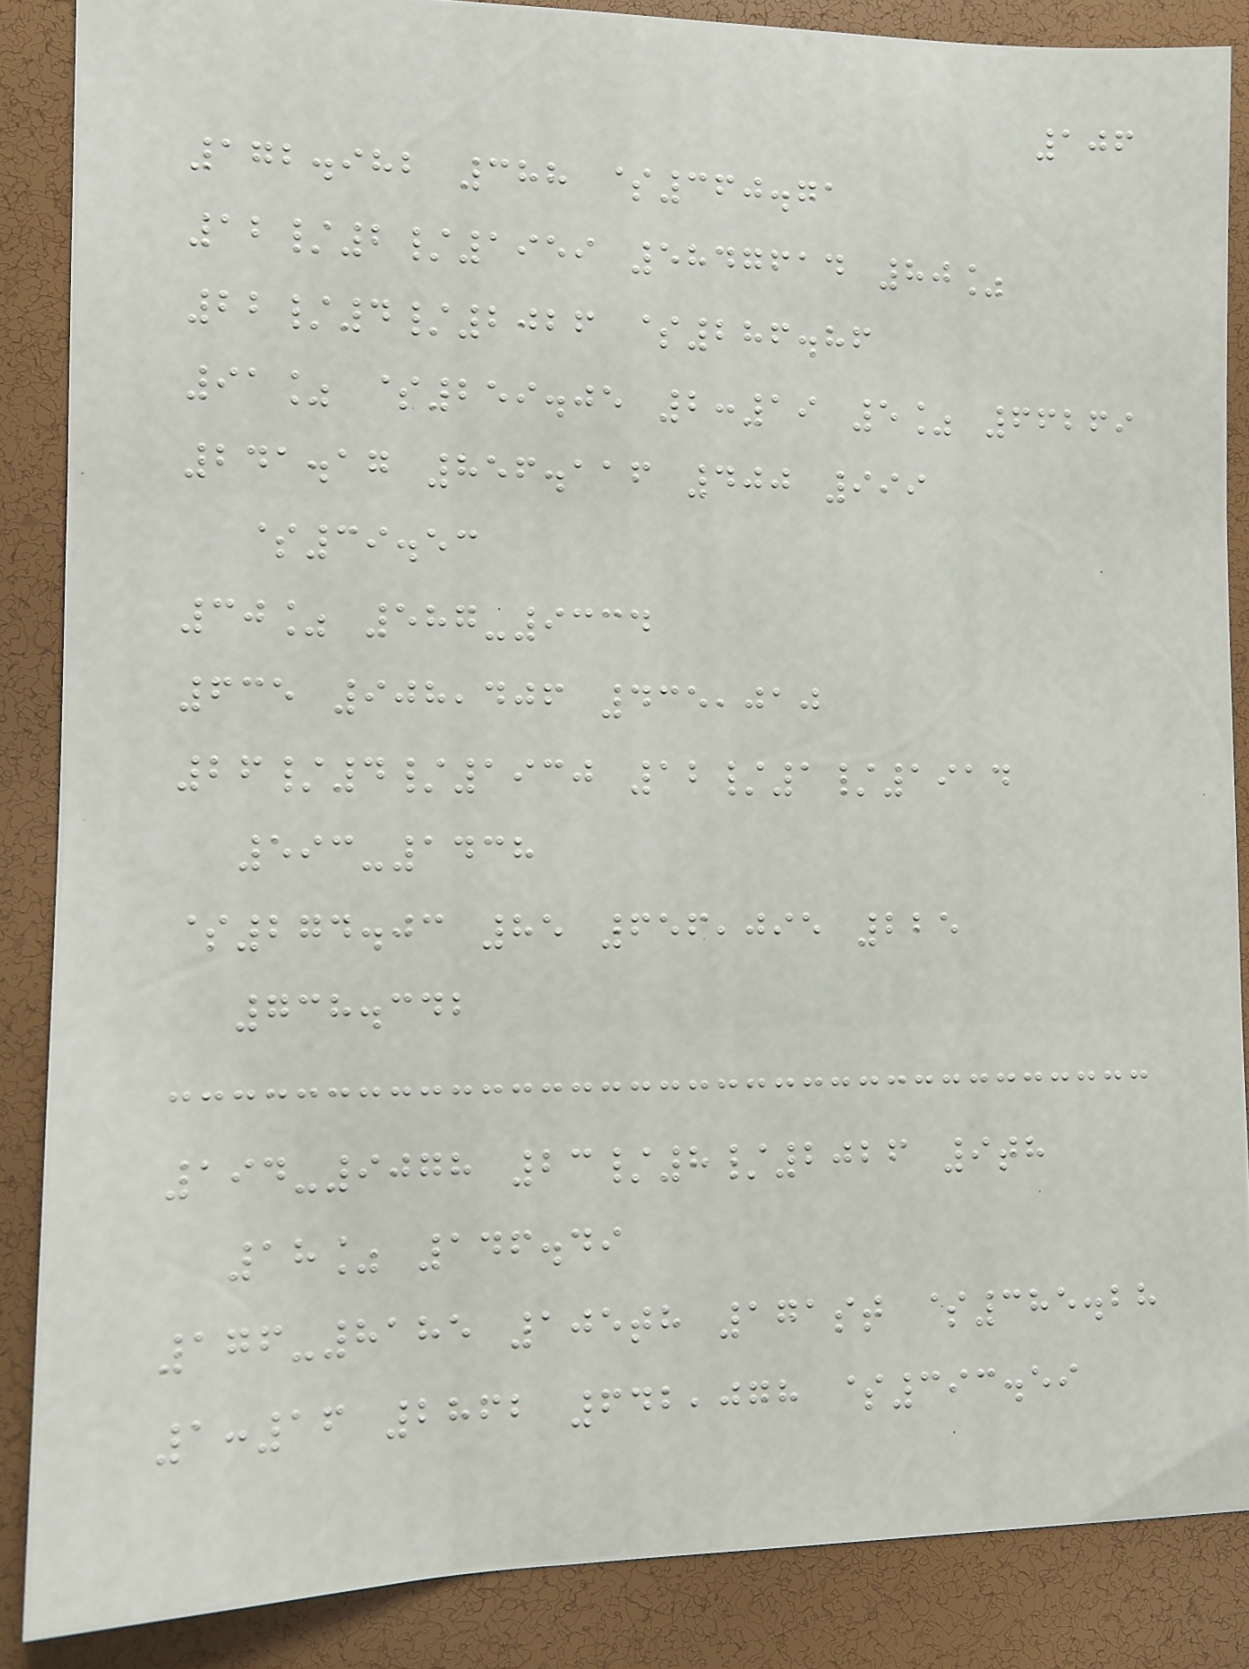106
172.982 388 $360.71
12/2/1959 5847614 80%
22/4/2026 $286.86
91% $259.05 2:19 5% 66269
241.17 856.116 400 999
$39.53
30% 587-9334
635 908,406 435,010
26/4/1930 12/1/1914
593-1438
$274.03 85 656,095 225
738.342
194-9078 23/8/2026 9th
18% 146.49
176-8185 105th 171st $385.28
1:16 2862 642,078 $393.59
